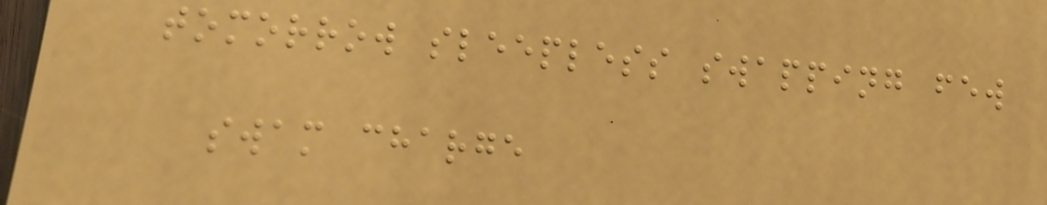tomorrow sleepless swapping few
swam charge
